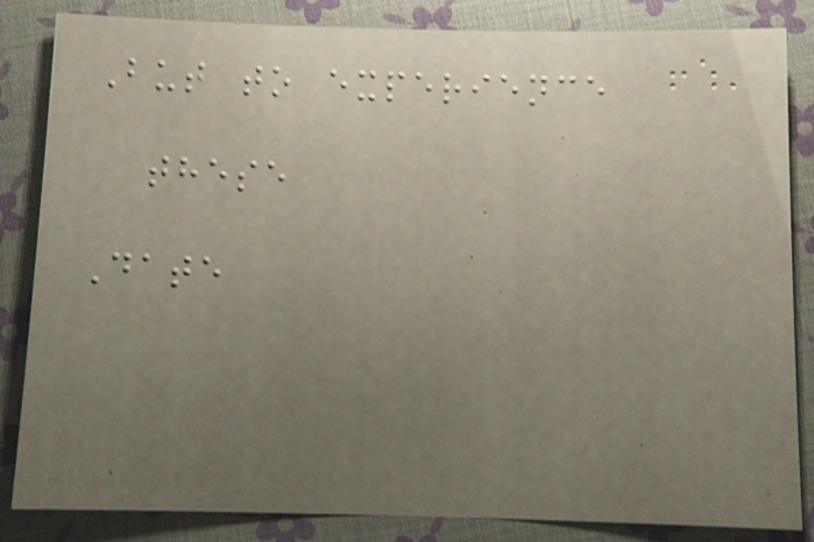But to experience
these
Date
